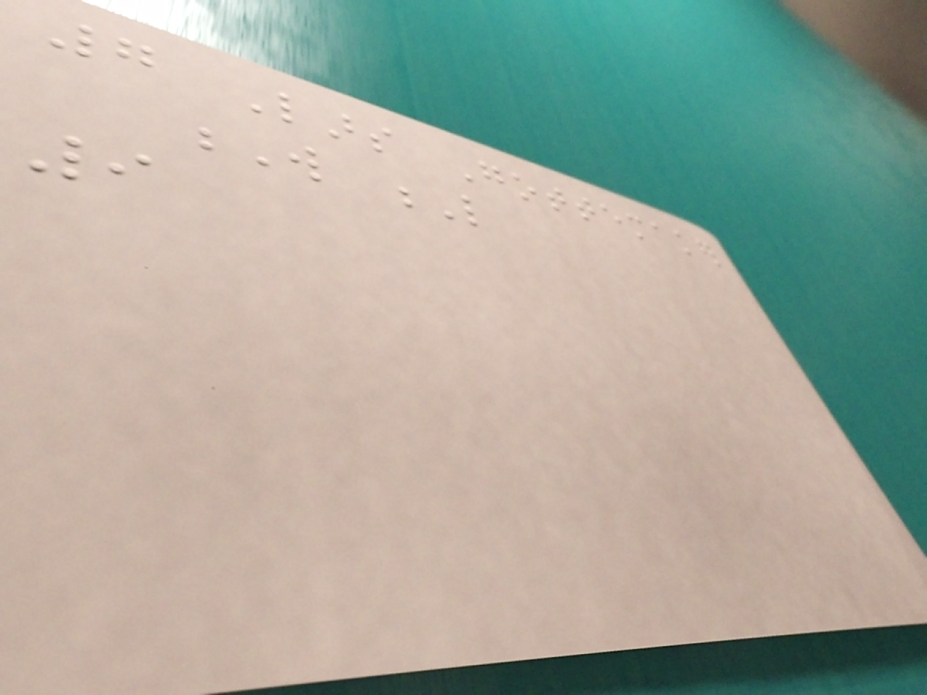7 Lars Gottemaker
W L
9
